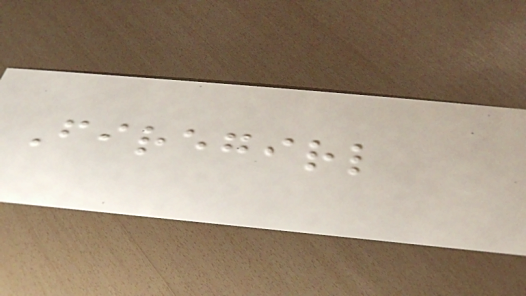Firegirl
